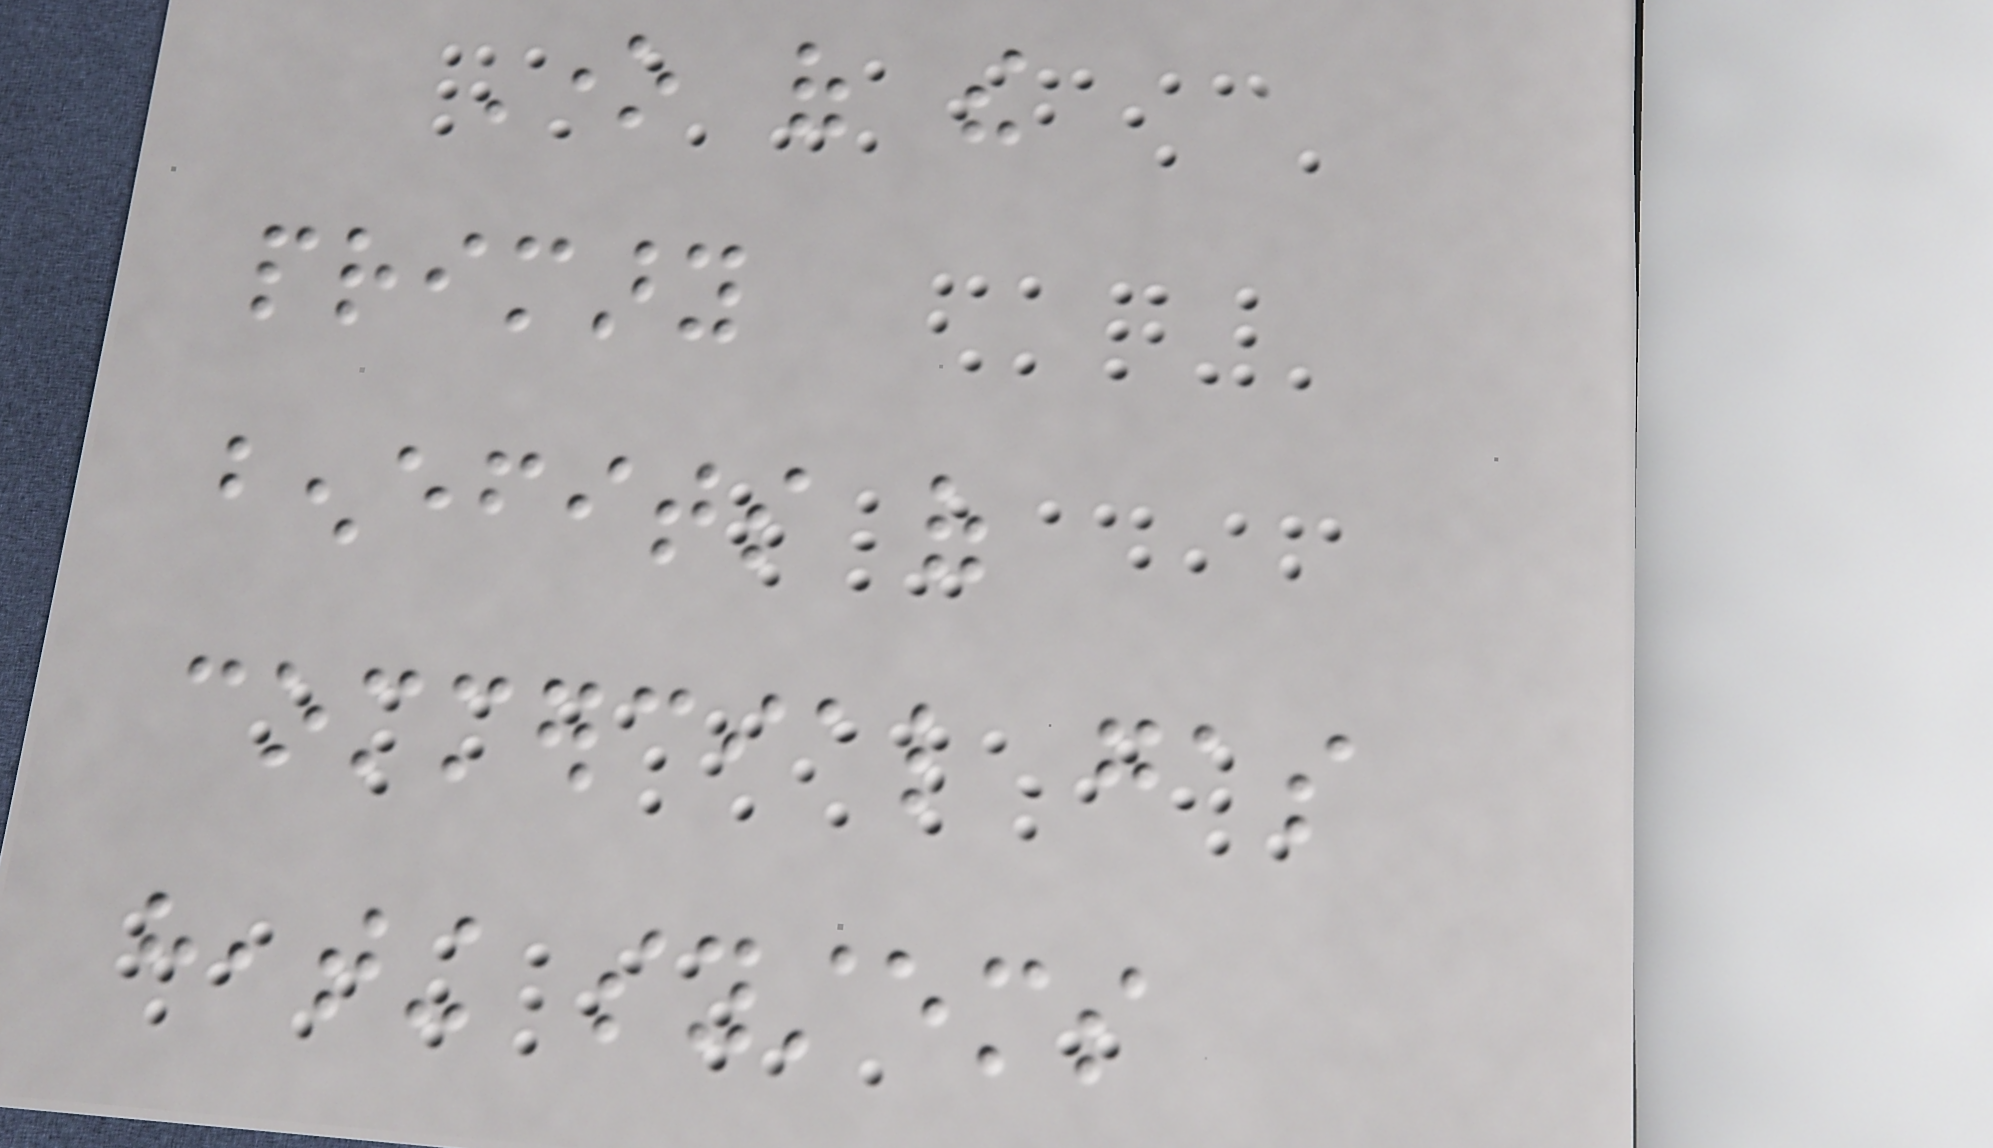One of the
primary
benefits of
commercial gas
heating systems
